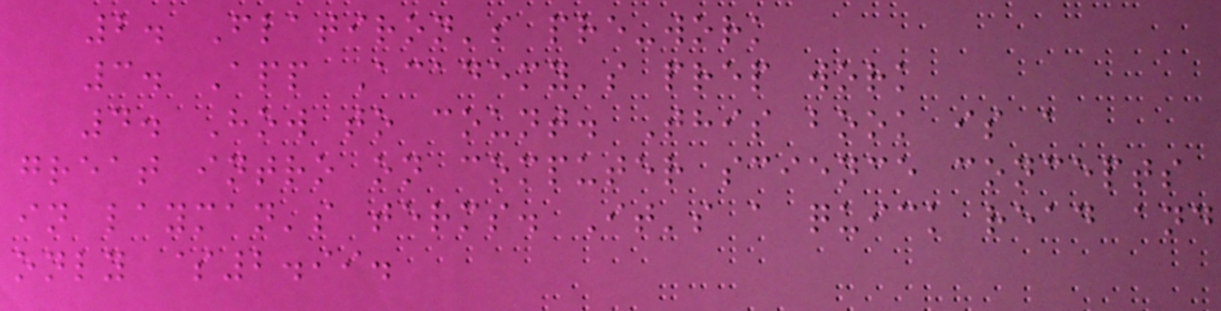2. Flatiron's pre-work
3. App Academy's prep work
4. How to count. This book is a
great intro on computer science concepts
in layman's terms. It's a quick read and
only $2.99.
